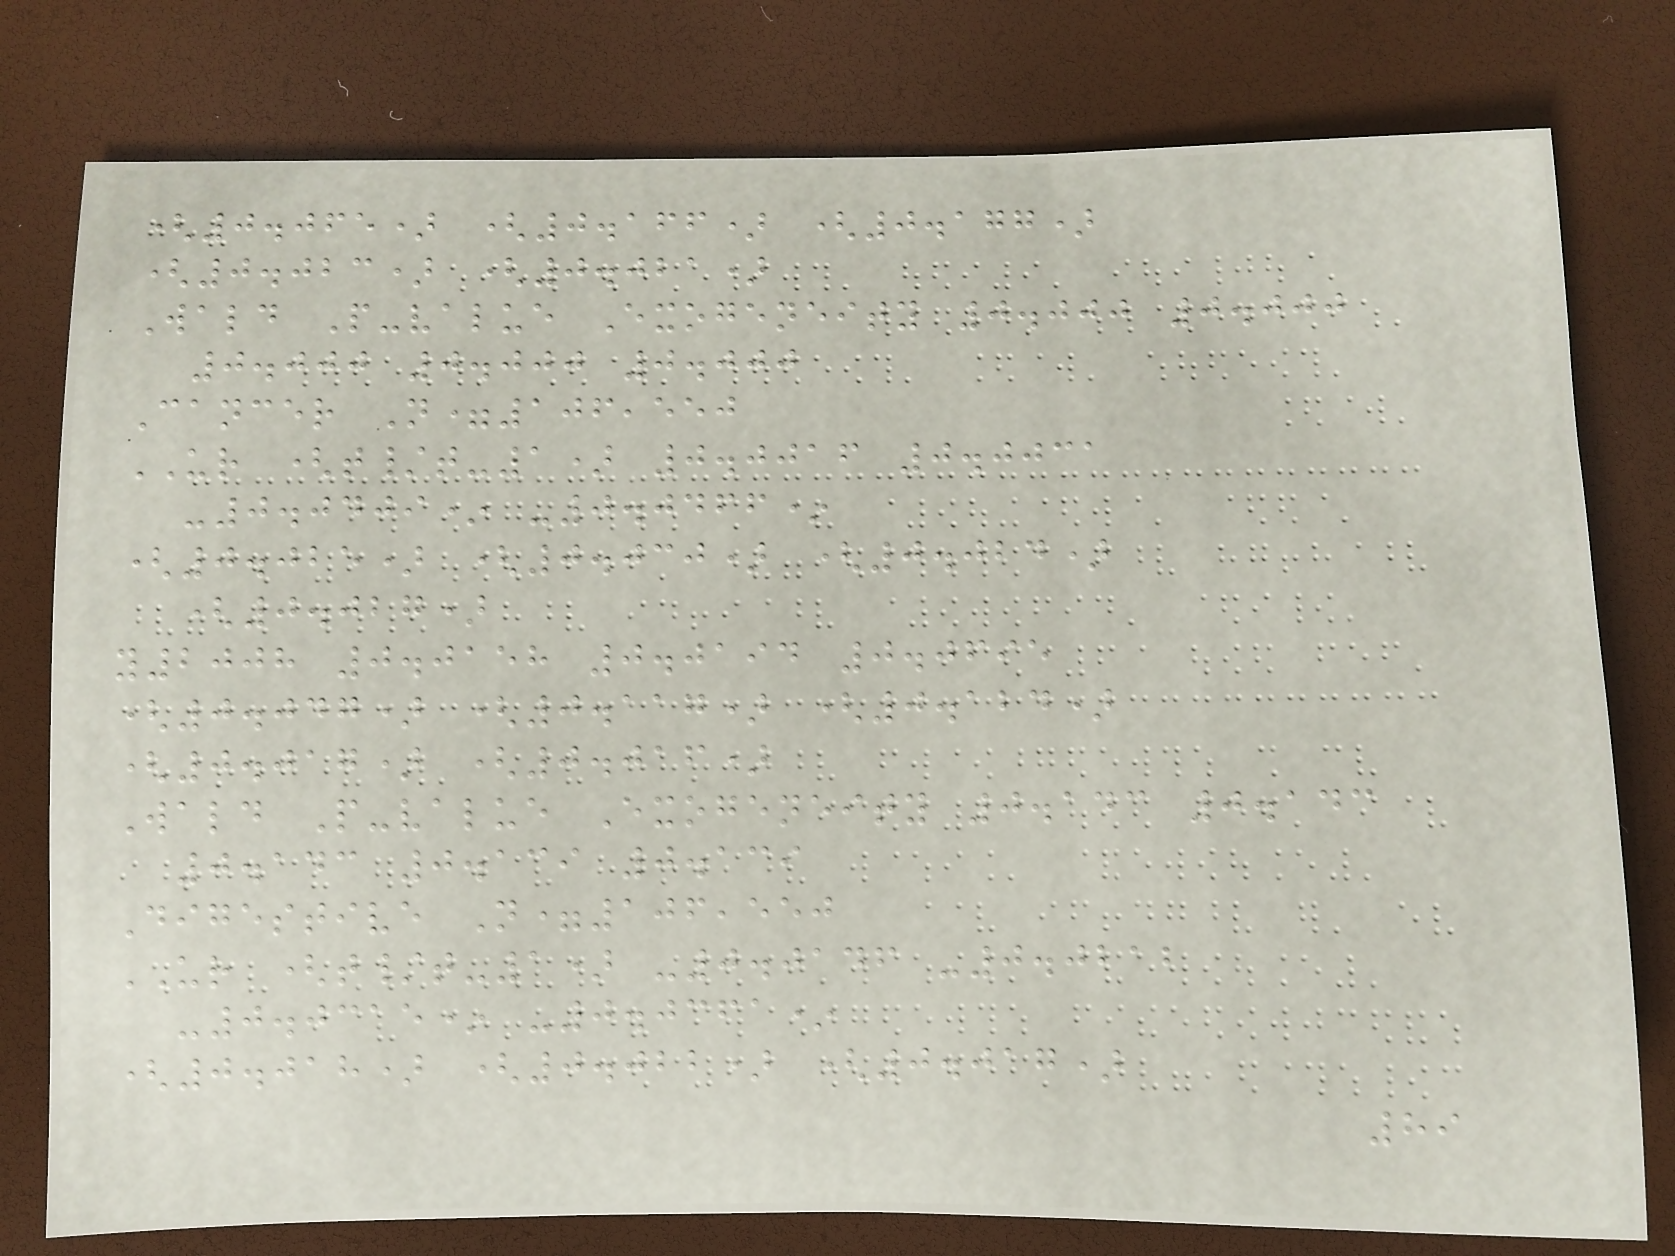(0.065) (0.166) (0.177)
(0.023) (0.021)
Wald P-value Exogeneity 0.000 0.000
0.000 0.000 0.000
Cancer N=106,550
UR (t/t-1) 0.0016 0.0031
-0.0409* -0.0466*
(0.025) (0.030) (0.024)
(0.027)
y2008 0.0158 0.0194 0.0695
(0.047) (0.117) (0.124)
(0.017) (0.016)
Wald P-value Exogeneity 0.143 0.143
0.143 0.139 0.139
Digestive N=106,550
UR (t/t-1) -0.0146 -0.0212
-0.0315* -0.0361*
(0.018) (0.022) (0.017)
89
